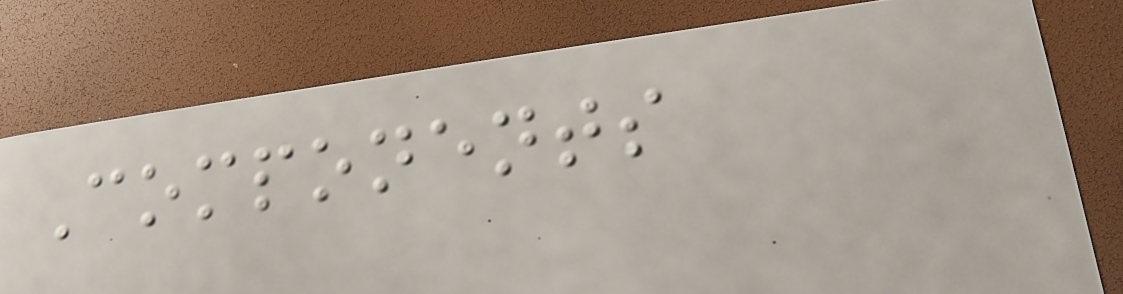Components
